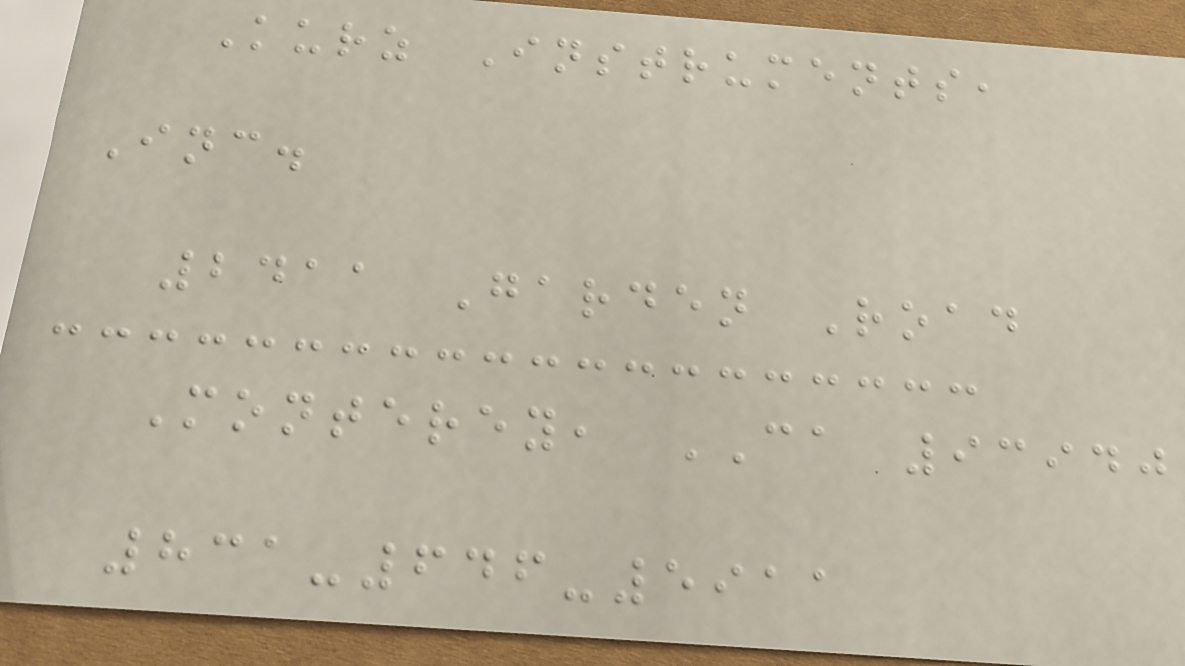Kurz Instruments,
Inc.
2411 Garden Road
Monterey, CA 93940
831-646-5911
